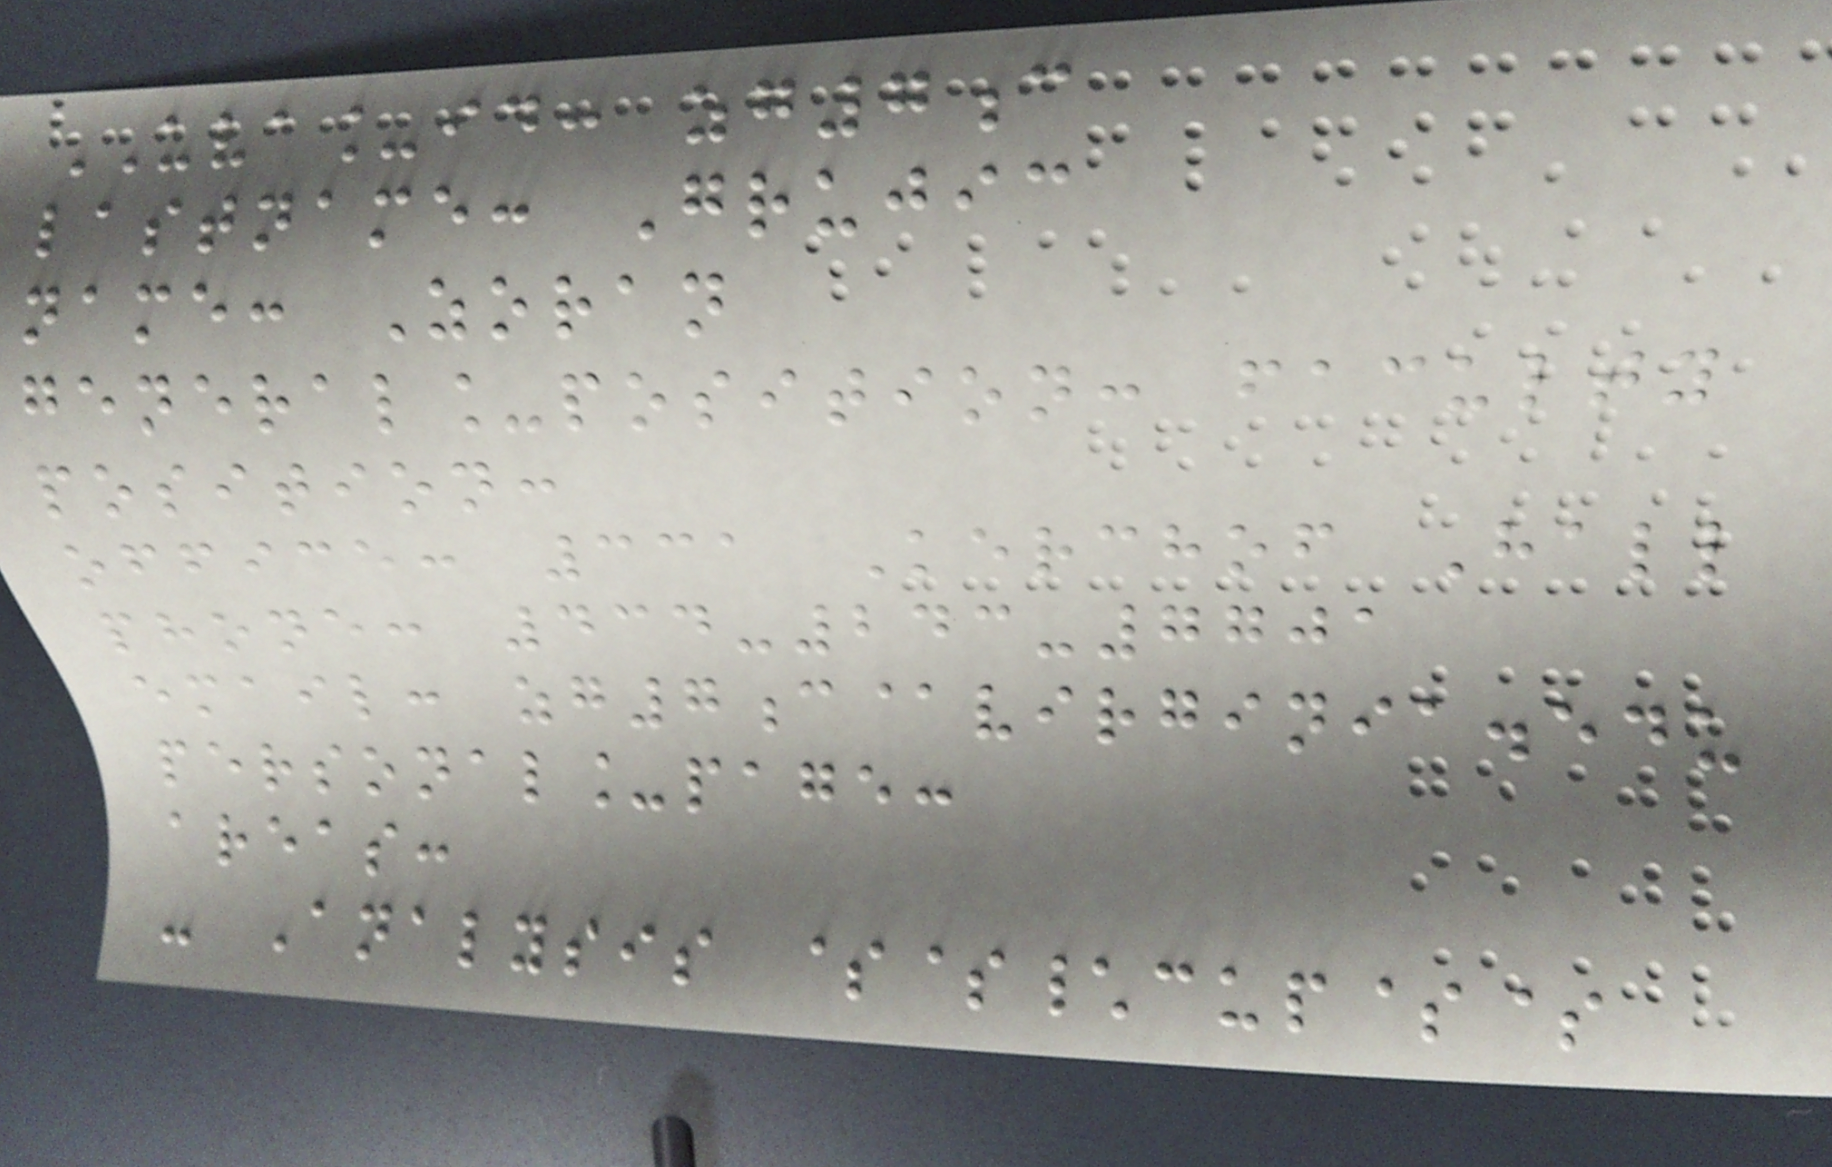UVA_id: zg7c
lastname: Grujic
name: Zoran
general_position: faculty
position:
office: 331 Kerchof Hall
phone: 434-243-7701
email: zg7c@virginia.edu
personal_page:
areas:
- Analysis $$\cup$$
